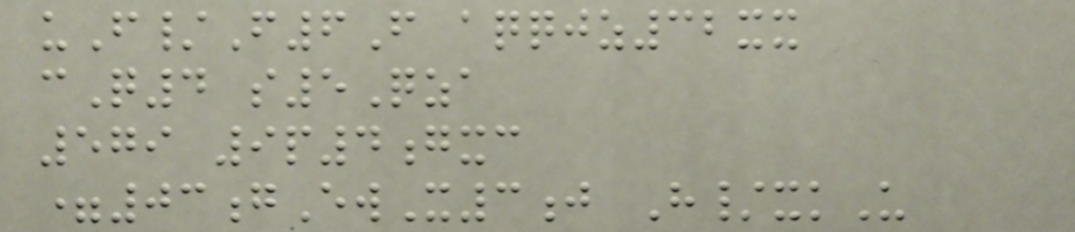uF/F6F aqqjz32xx
cQ4 s5Qza
579 9p4gxc
=03gEwX3j H/xkU
